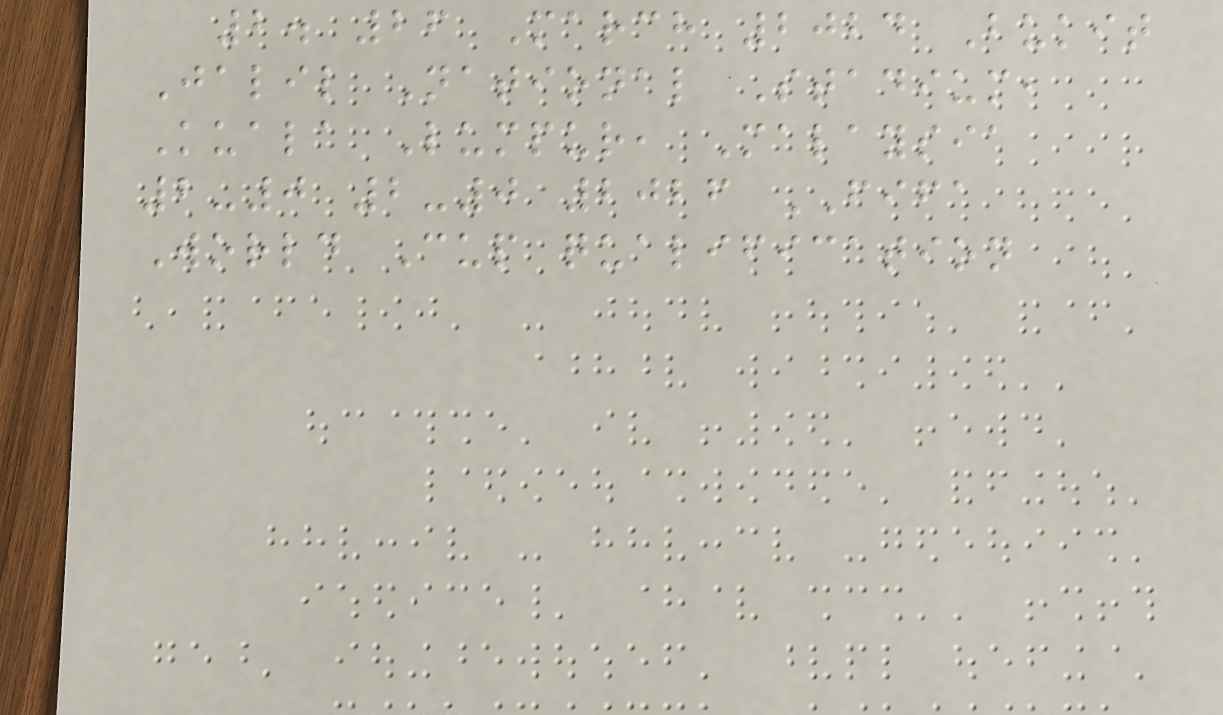2. 26 March 2024 Bukit
Jalil National Stadium,
Kuala Lumpur, Malaysia
2-0 2-0 2026 FIFA
World Cup qualification
